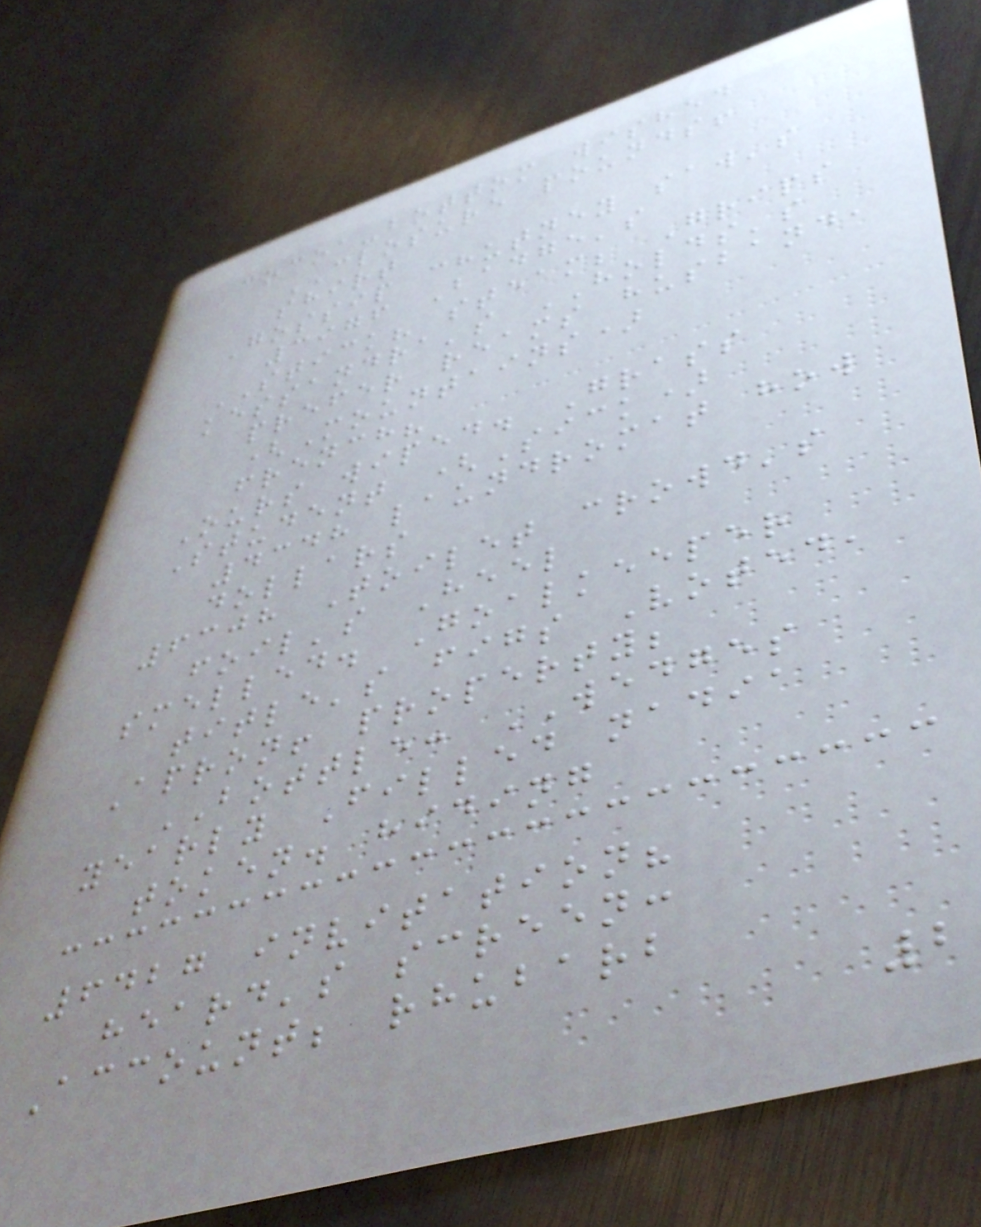cocoa-bottom wished
CLOSURE pounds!
shirt
Gossip chutney saw's
3976 Badge's
STICK? steam; Grips
kessandra's HOLDS's
prefer reams husband,
(Mountains)
french?
Ours wiped. Grass
Student (Sick)
4348 laundromat how
dollars
6308 Toilet crowd's
foil's Heel
smelled. Goalkeeper
title's figs Voted,
Apron! property;
BOTTLE: WEDGES
yearly Filled nadia
token. hiding
6427 invitation?
heard's screen:
Account; rhubarb
2
